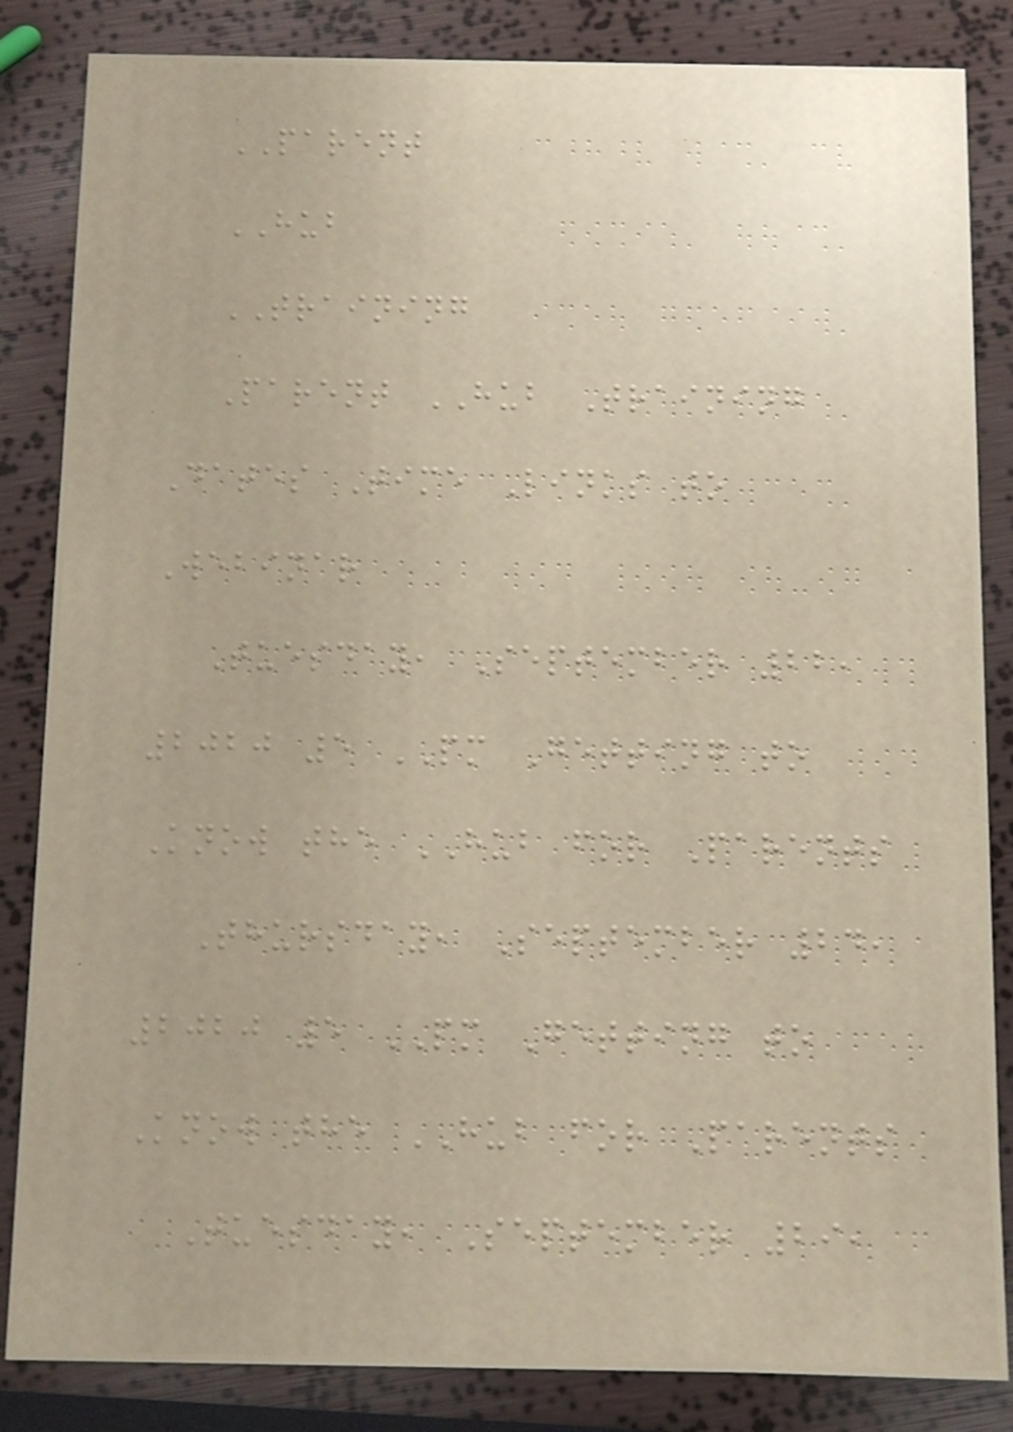PARENT
HUB
TRAINING
Parent HUB Training
Dates Time Links to
Webinar
Tuesday, September 22,
2020 5 PM Getting to
Know the HUB for Parents
Thursday, September 24,
2020 5 PM Getting to
Know the HUB for Parents
Tuesday, September 29,
